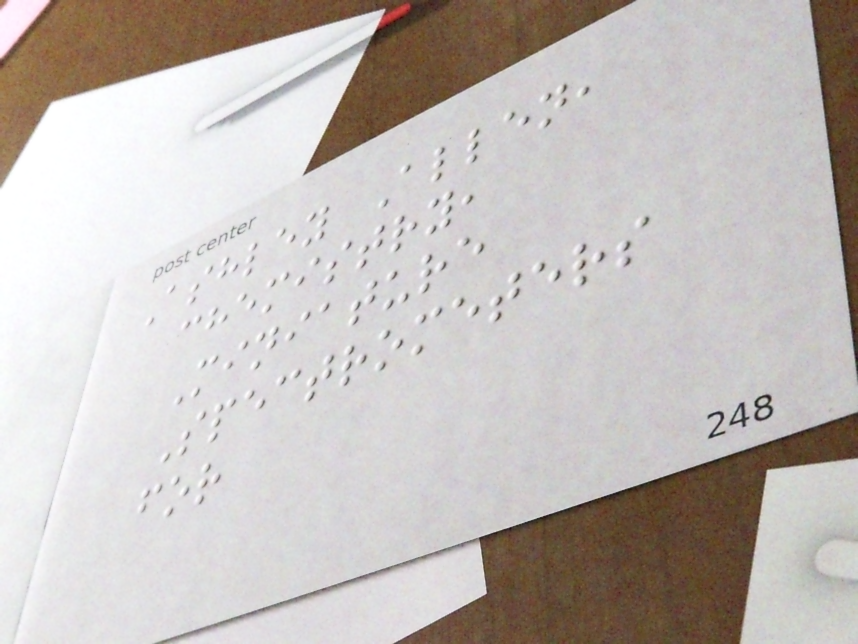Ashley Allen,
chemistry,
Miniature
Spectrometers
for
